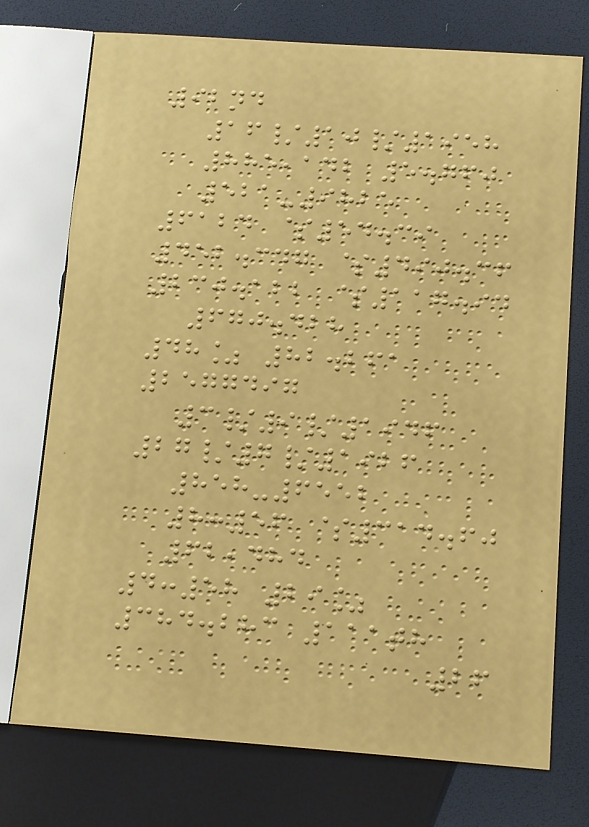92nd
16/10/1958
885,142 5.760
521-9825
6124 $54.39
452.347 $490.36
230.122 $117.94
670.428
48% 82.261
2577497
3/9/1946
27/7/1926
858-6552
8:56 $314.60
62,484
4:58 29%
384.283 111th
26
